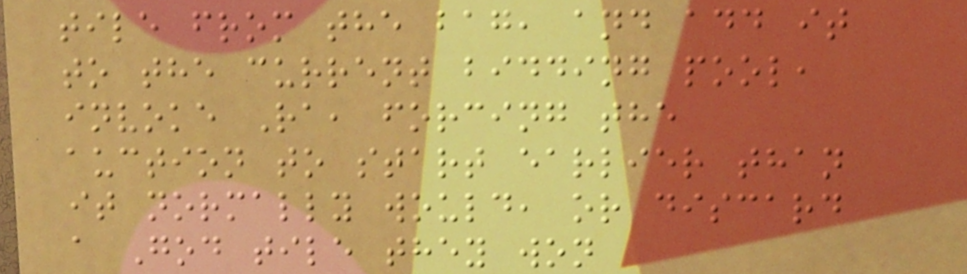tile from the bag, and add it
to the current bidding pool,
invoke Ra, forcing the
auction to start earlier than
it normally would, or discard
a God tile they won
